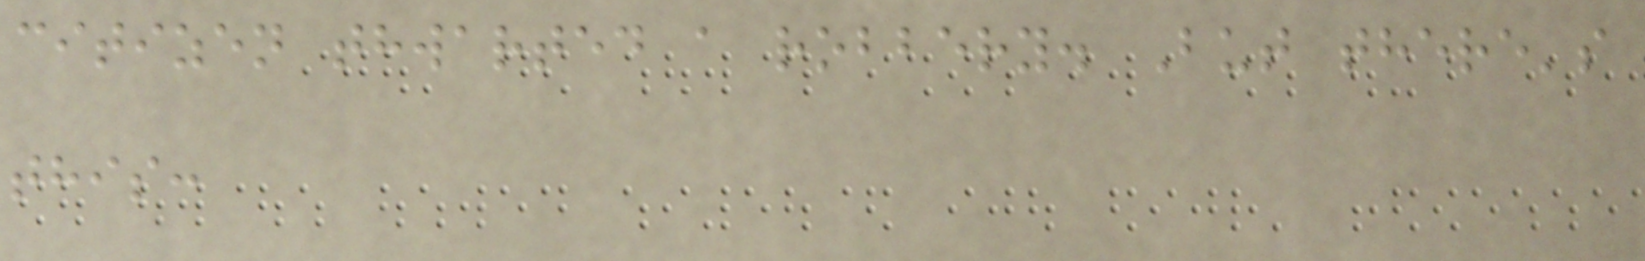citizen thwarted a robbery. But there's
this:
